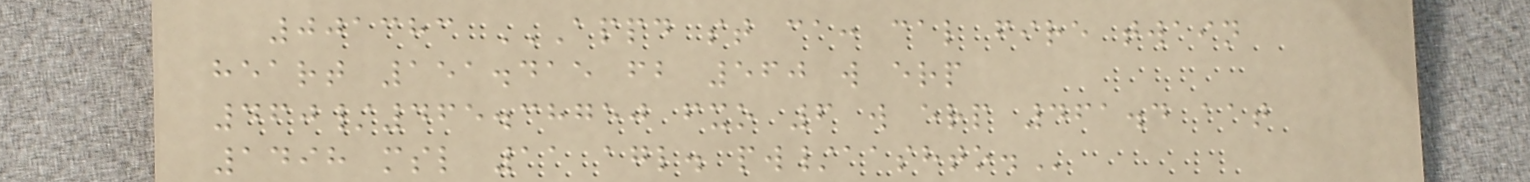001383 APPD ST CA: CAL FIRE TWAIN
HEART 151.415 FB 560 W ERP
460/465.38750 FXO 6 W ERP 461.4 AAT
1498 MSL 11 AGL. PW/AASHTO.
